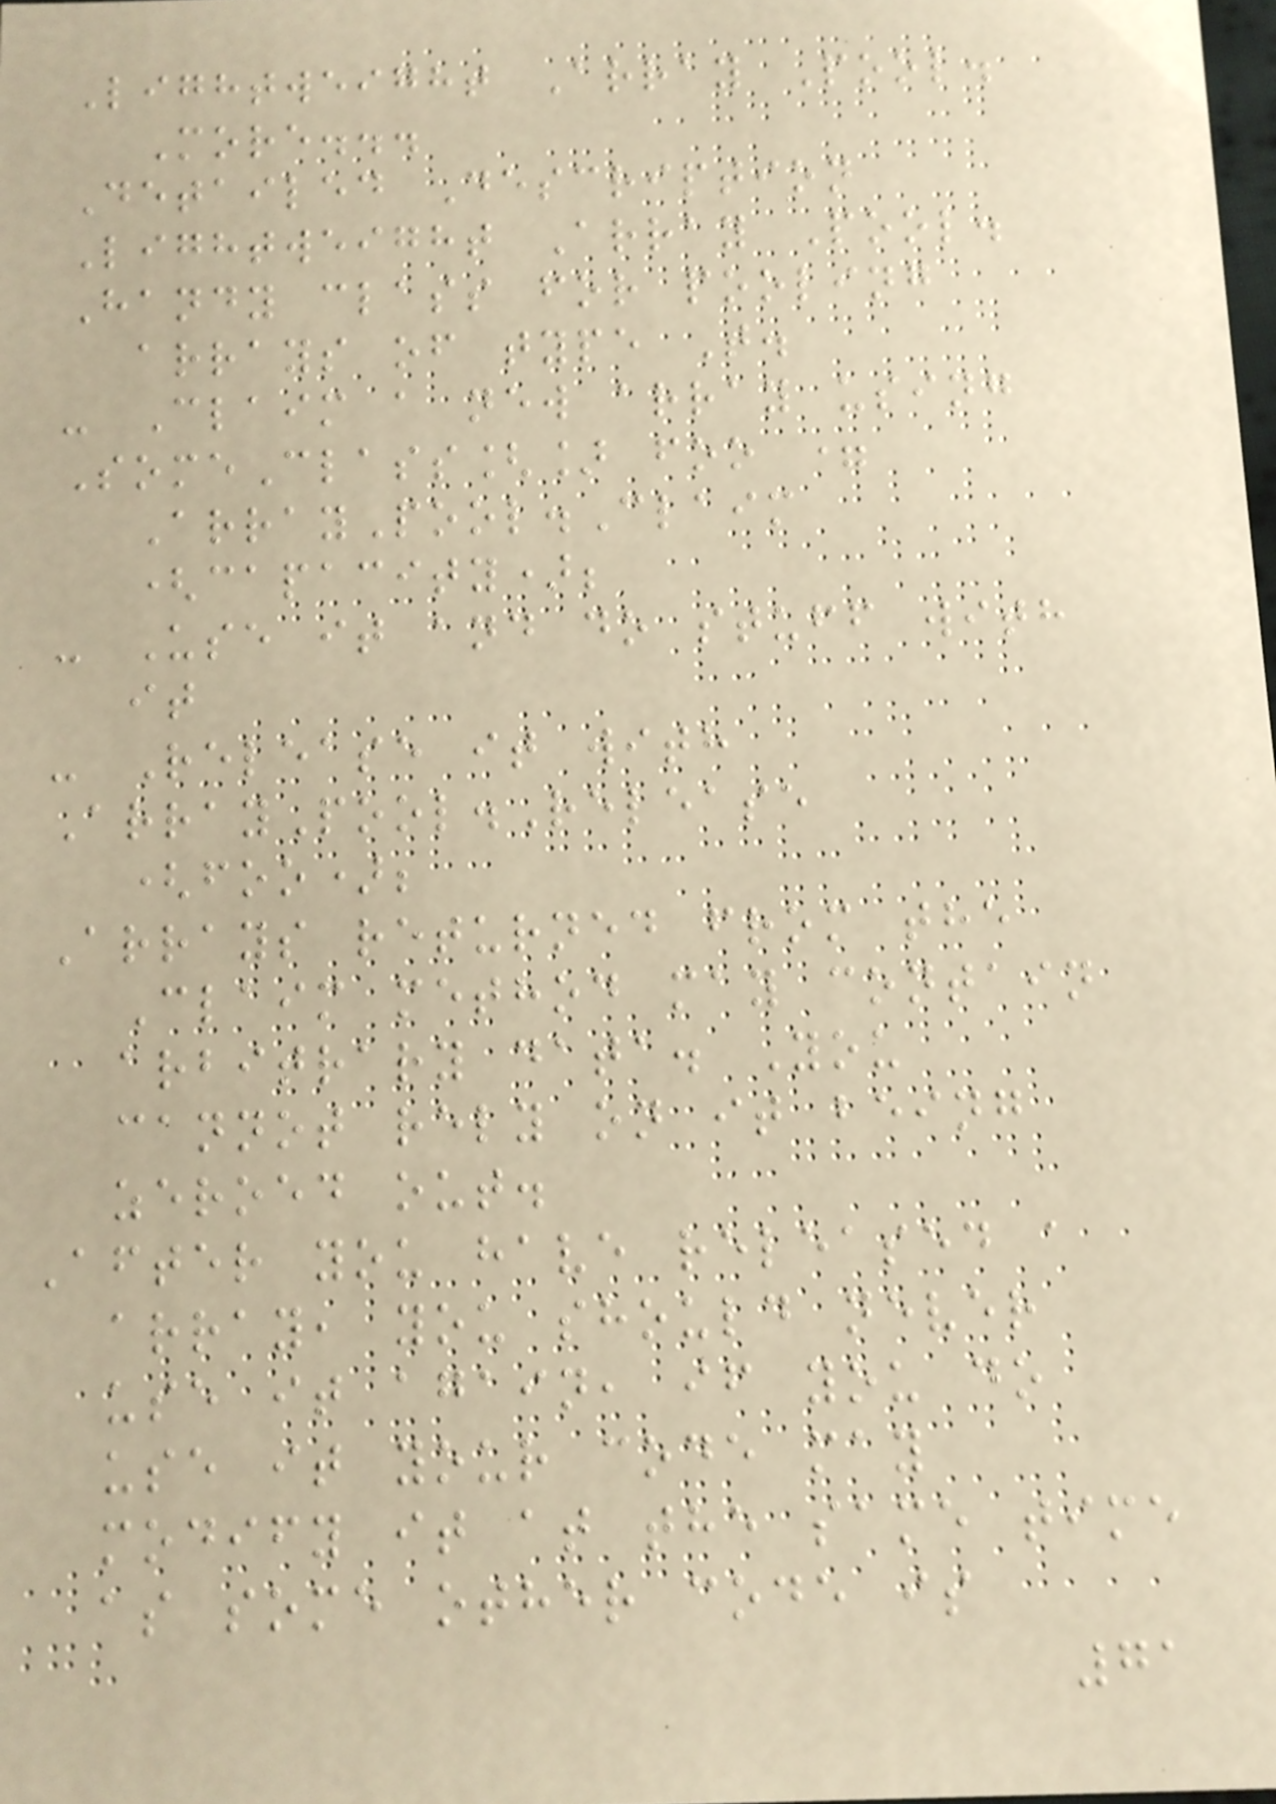Lightweight Array Pool.
More...
Detailed Description
Lightweight Array Pool.
Handy class for pooling
arrays of type T.
- Claim a new array using
SomeClass[] foo =
ArrayPool.Claim
(capacity);
- Use it and do stuff with
it
- Release it with
ArrayPool.Release
(foo);
Arrays returned from the
Claim method may contain
arbitrary data. You
cannot rely on it being
zeroed out.
After you have released a
array, you should never
use it again, if you do
use it your code may
modify it at the same time
as some other code is
71
